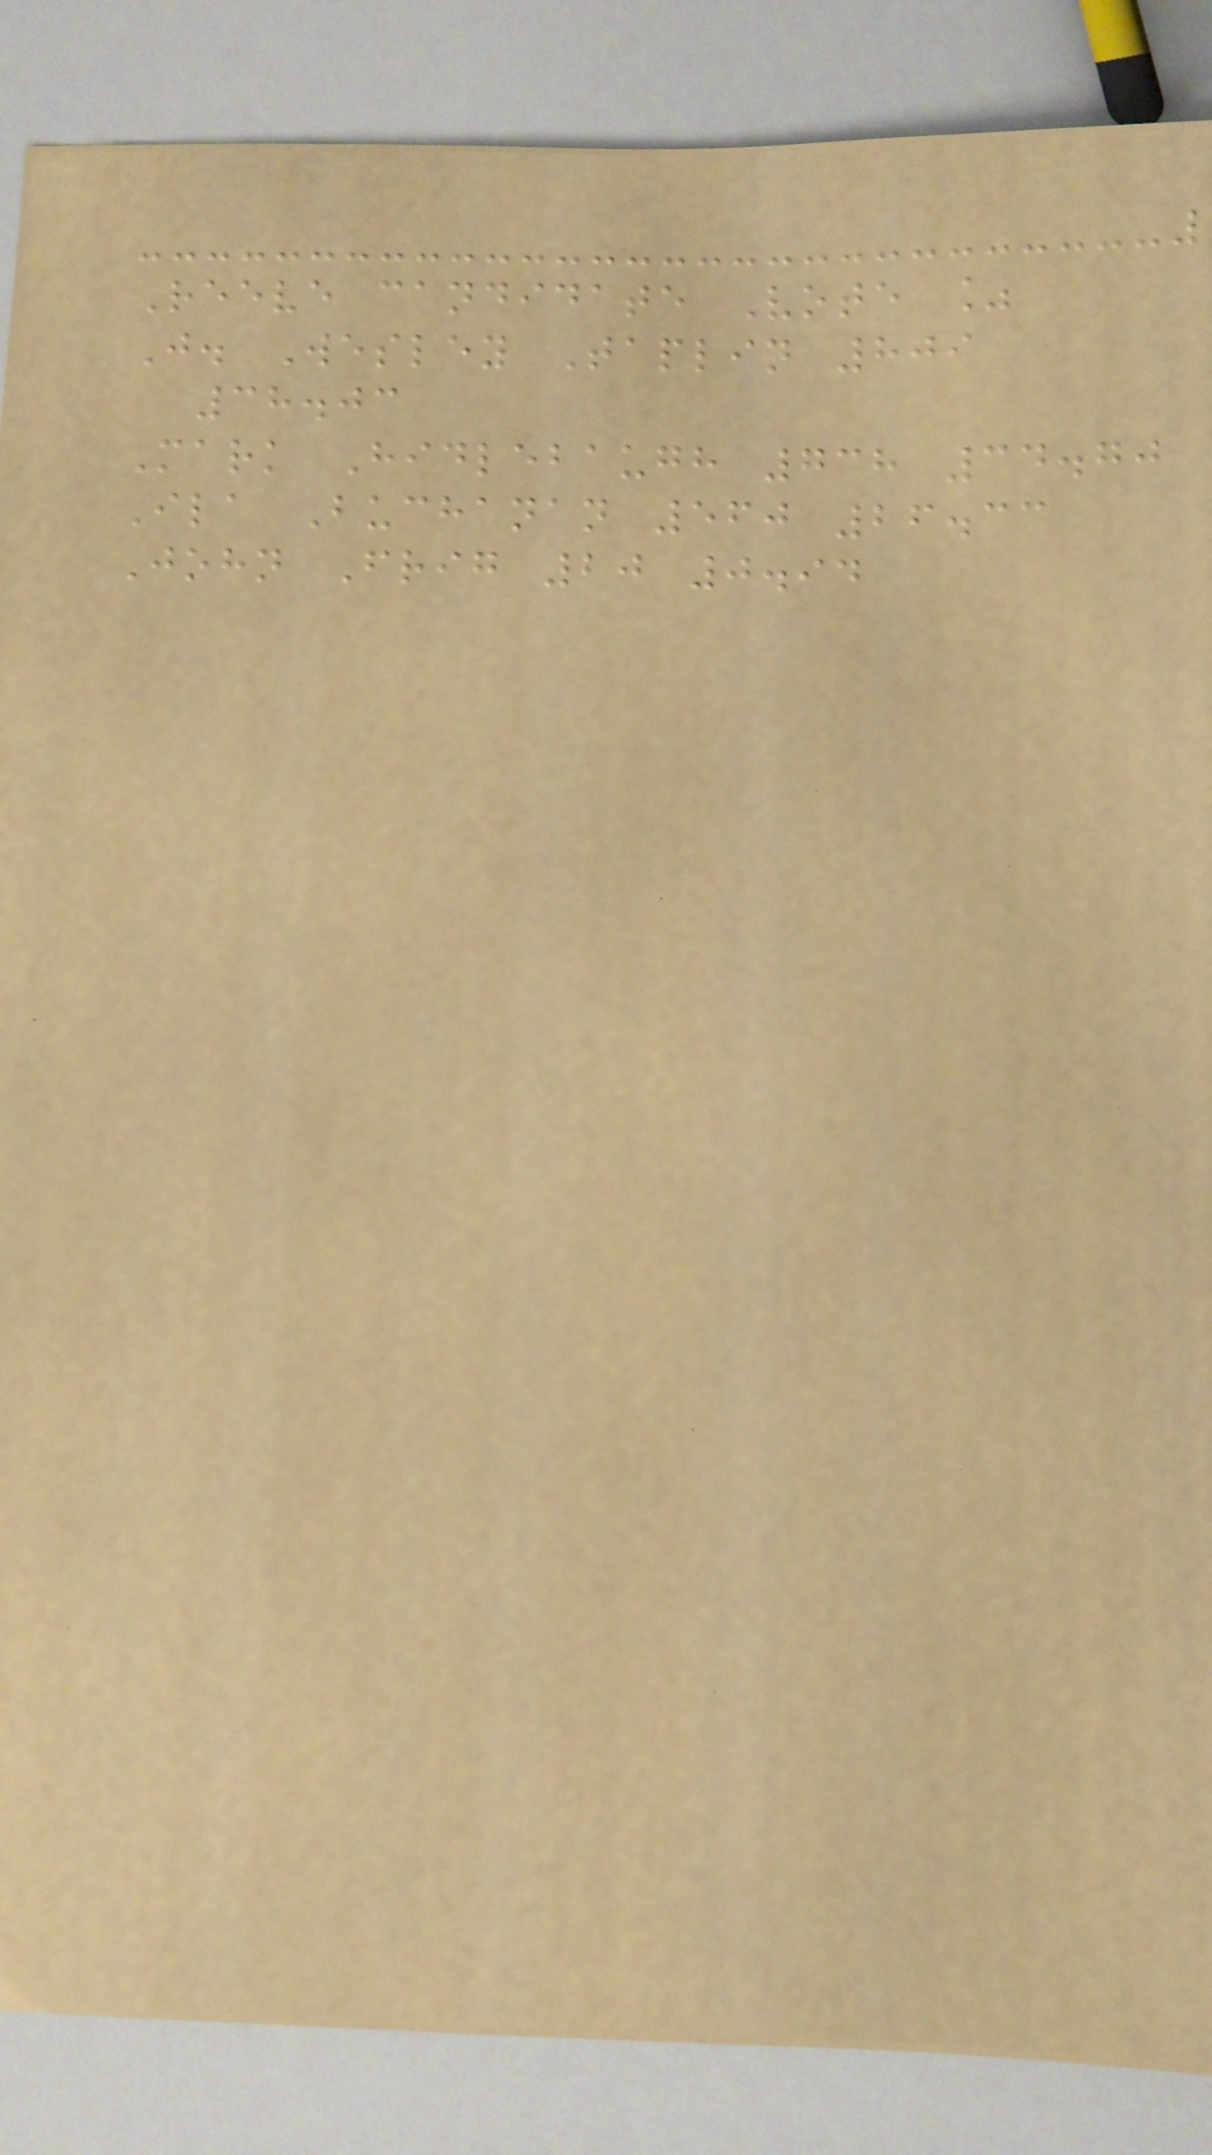Reeve candidate Vote %
J. Wesley Taplin 809
38.03
Mark Hidlebaugh 738 34.70
Ila Buchanan 560 26.33
John Frig 20 0.94
